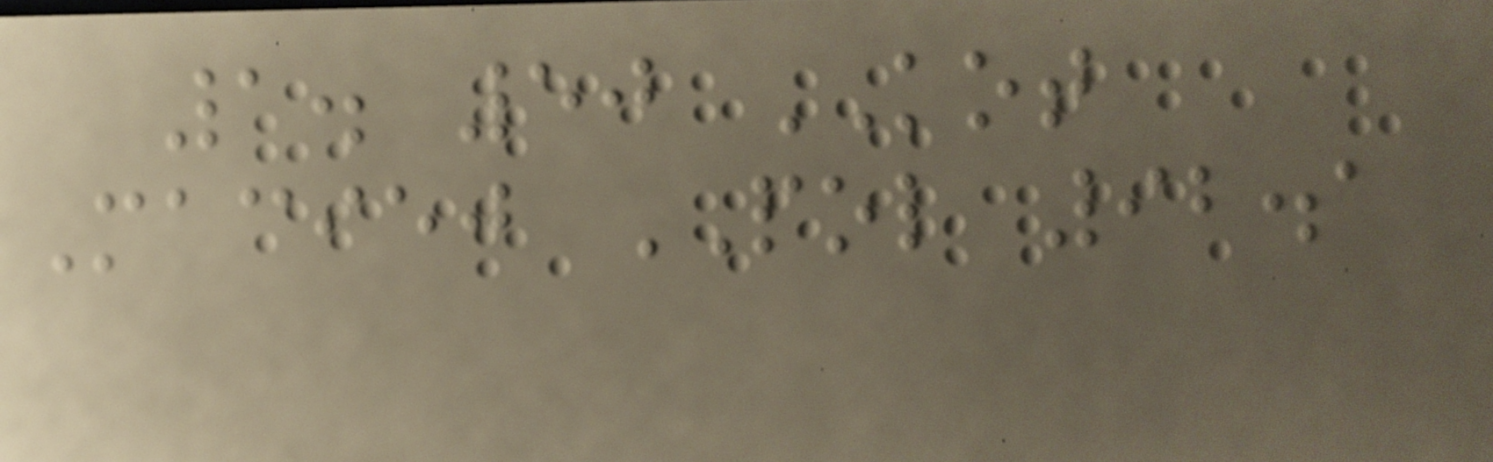1. 50 KOT
Maciej POL 92.1
